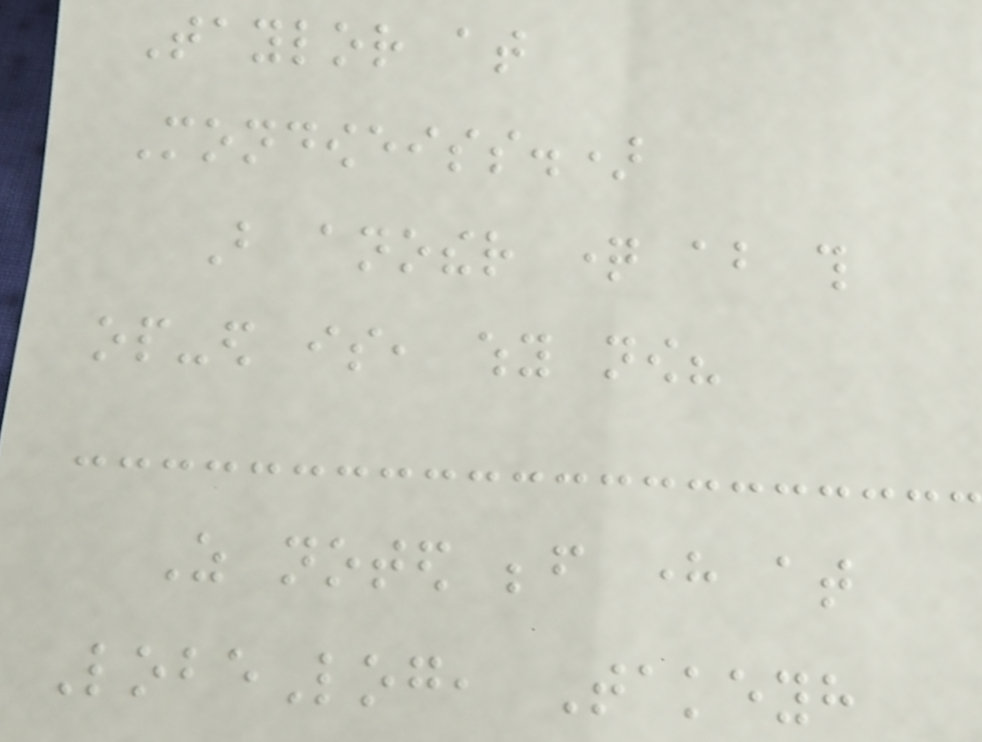Taylor at
Mondoweiss.)
But another question about this
op-ed is, why now?
As noted before here at
LobeLog, Takeyh
